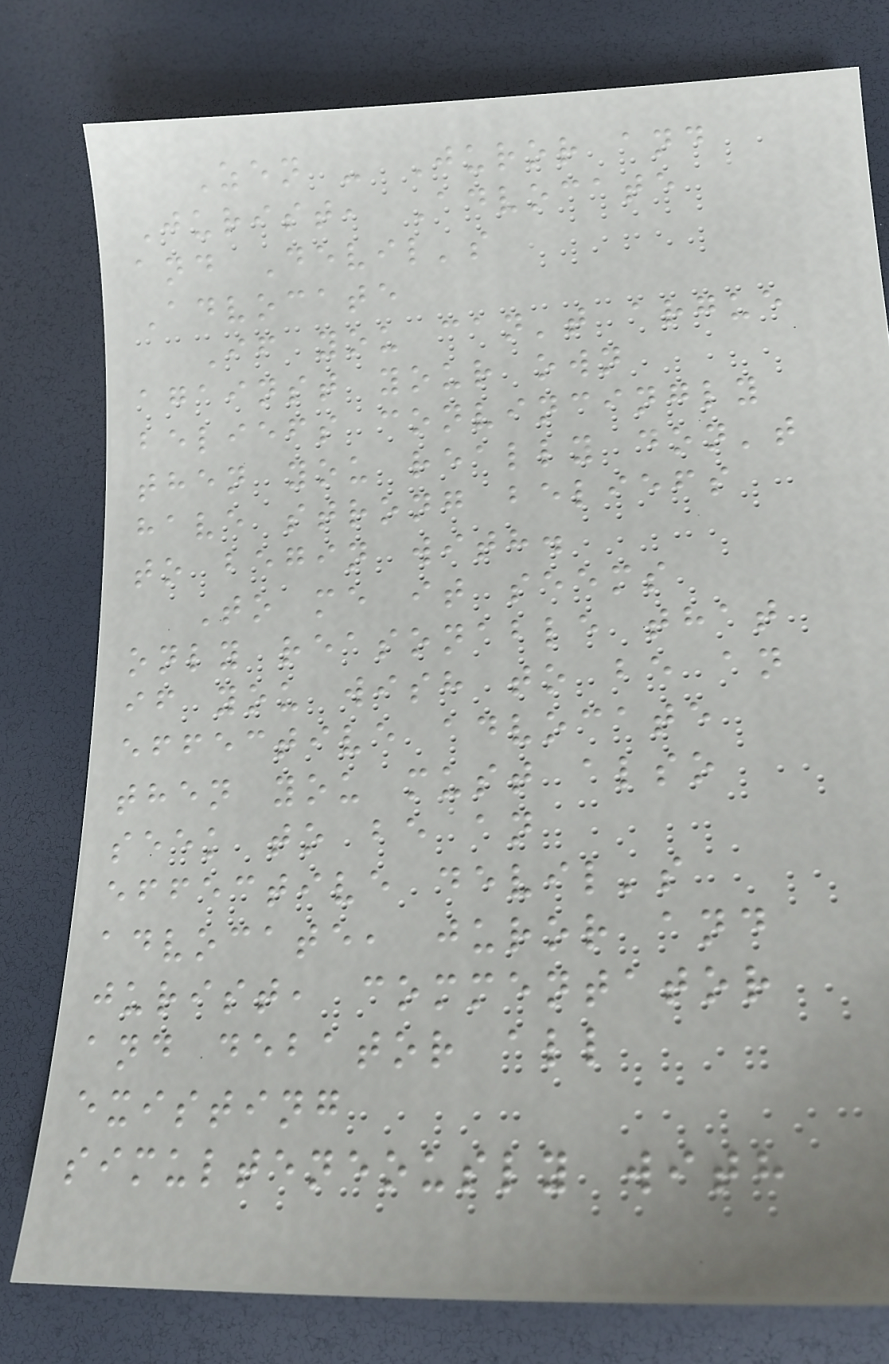Zen - Juror and
Jurist, Advocate
and Devil's
Advocate
If you can't argue
against your own
beliefs convincingly
then you really don't
have strong beliefs
to begin with.
To me it seems
only reasonable that
if you wish to be an
effective advocate
then you must also
seek to be an
effective devil's
advocate, juror and
jurist, commentator
and debator all
existing
simulteneously with
